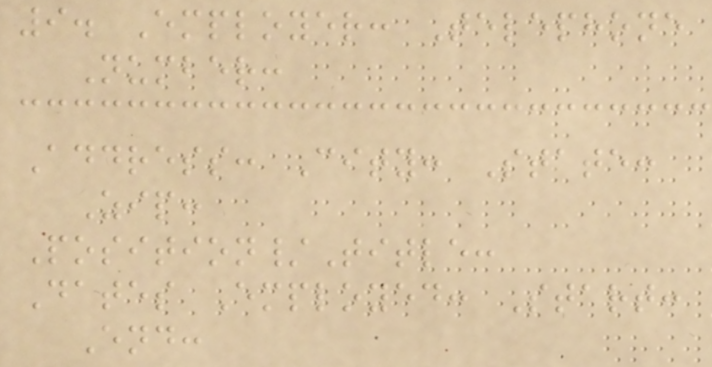9. Employer: Telephone
Number:
Address: City: State:
Zip:
Position/Title:
Dates Employed: Start:
End:
